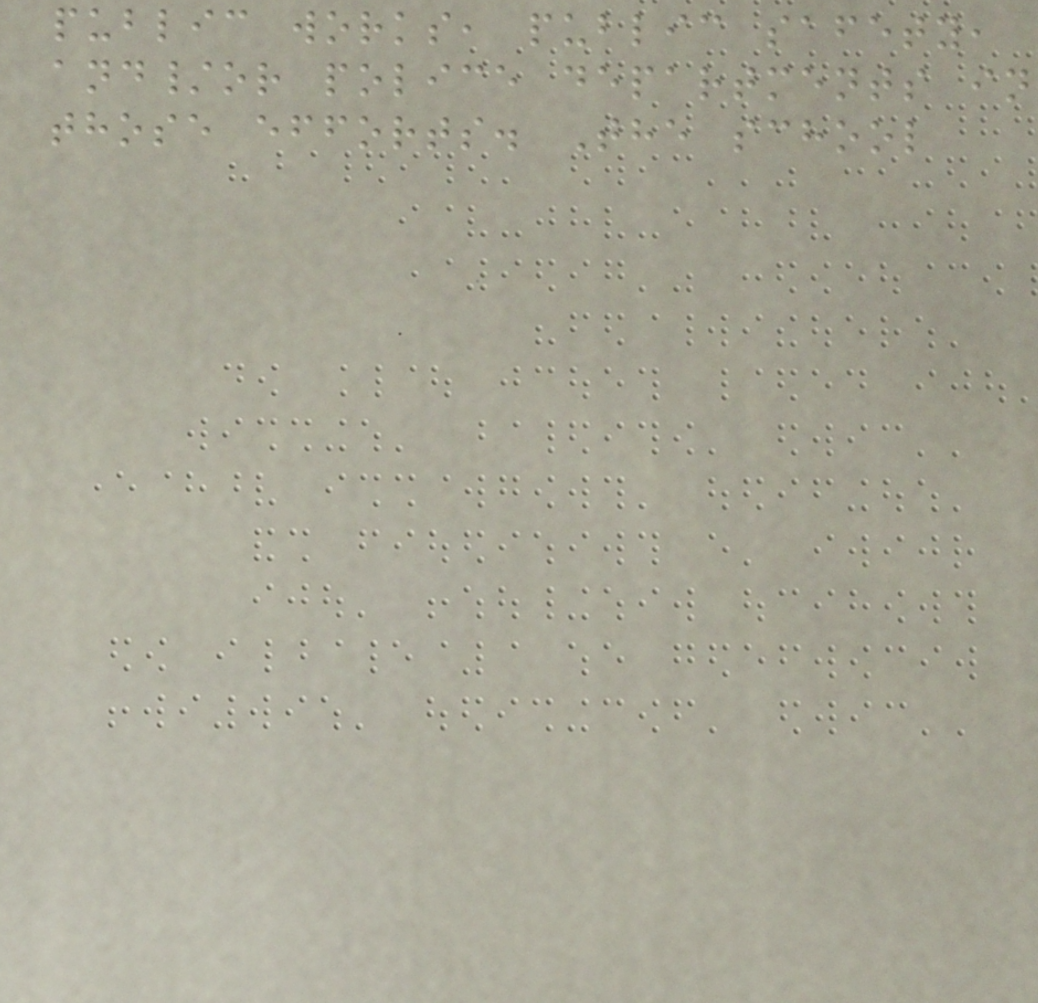public works, public safety,
and/or police departments in
those efforts. The school
